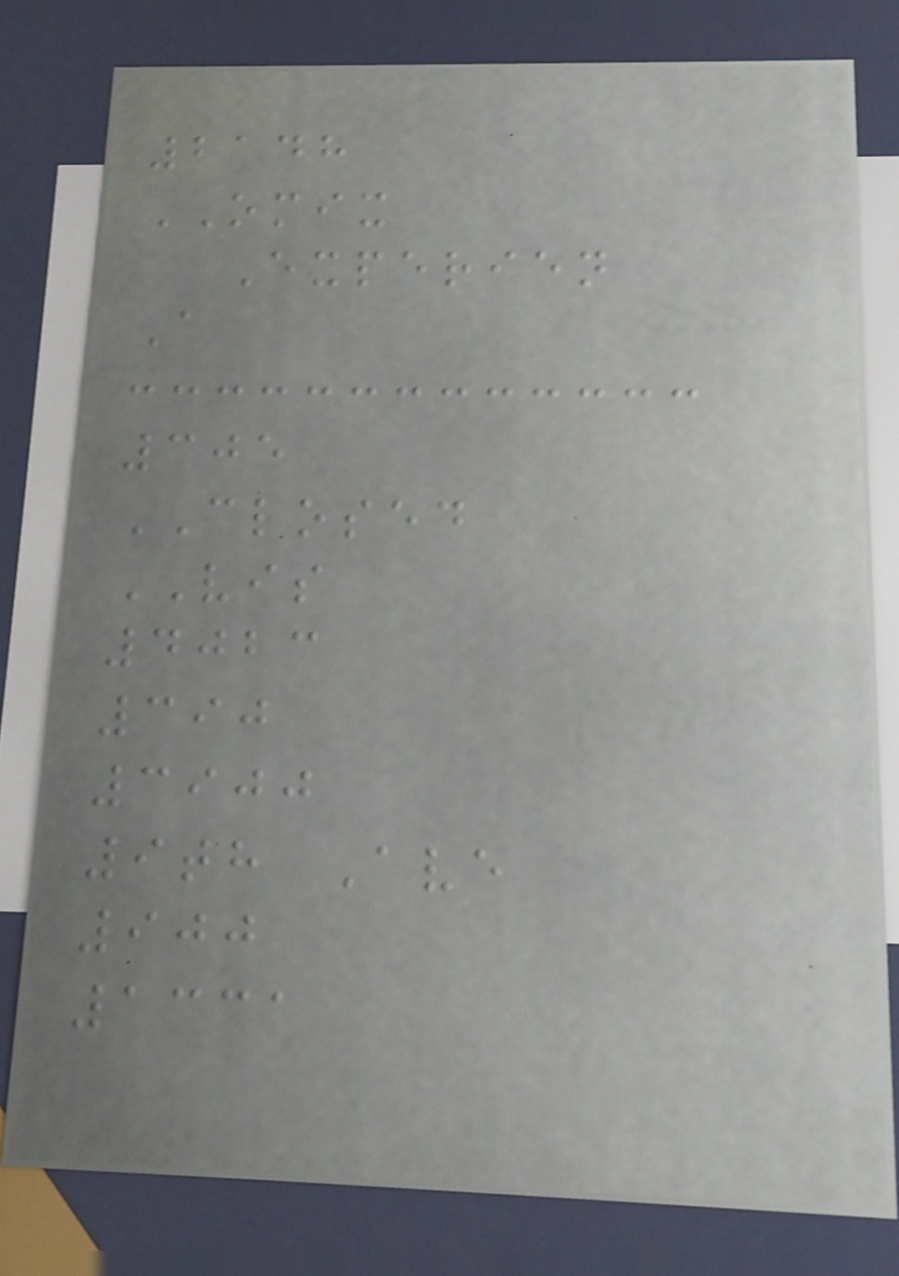2148
OMIX
Experien
A
305
CLOSED
VIS
4023
390
3900
9th Ave
900
1331
